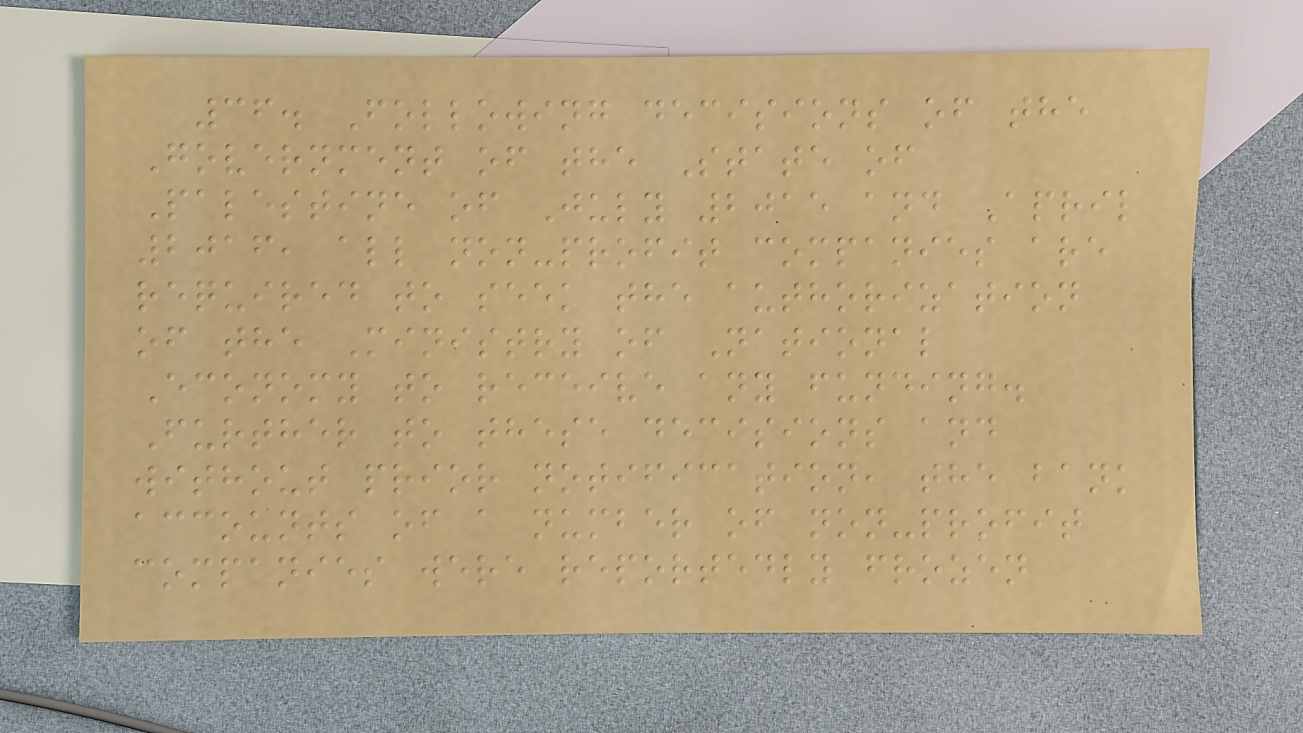36. Following decisions of the
Government of the State of
Palestine of July 2015 and April
2016, all non-profit companies are
required to seek the authorization
of the Ministry of National
Economy to receive any funding.
Further to these decisions and
without prior notification, the bank
accounts of a number of non-profit
companies were reportedly frozen
